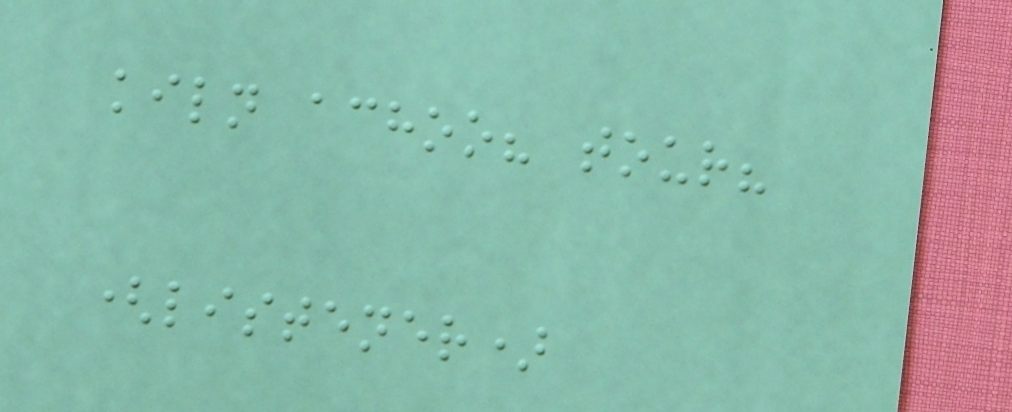kiln achoo? tour?
(listener)
